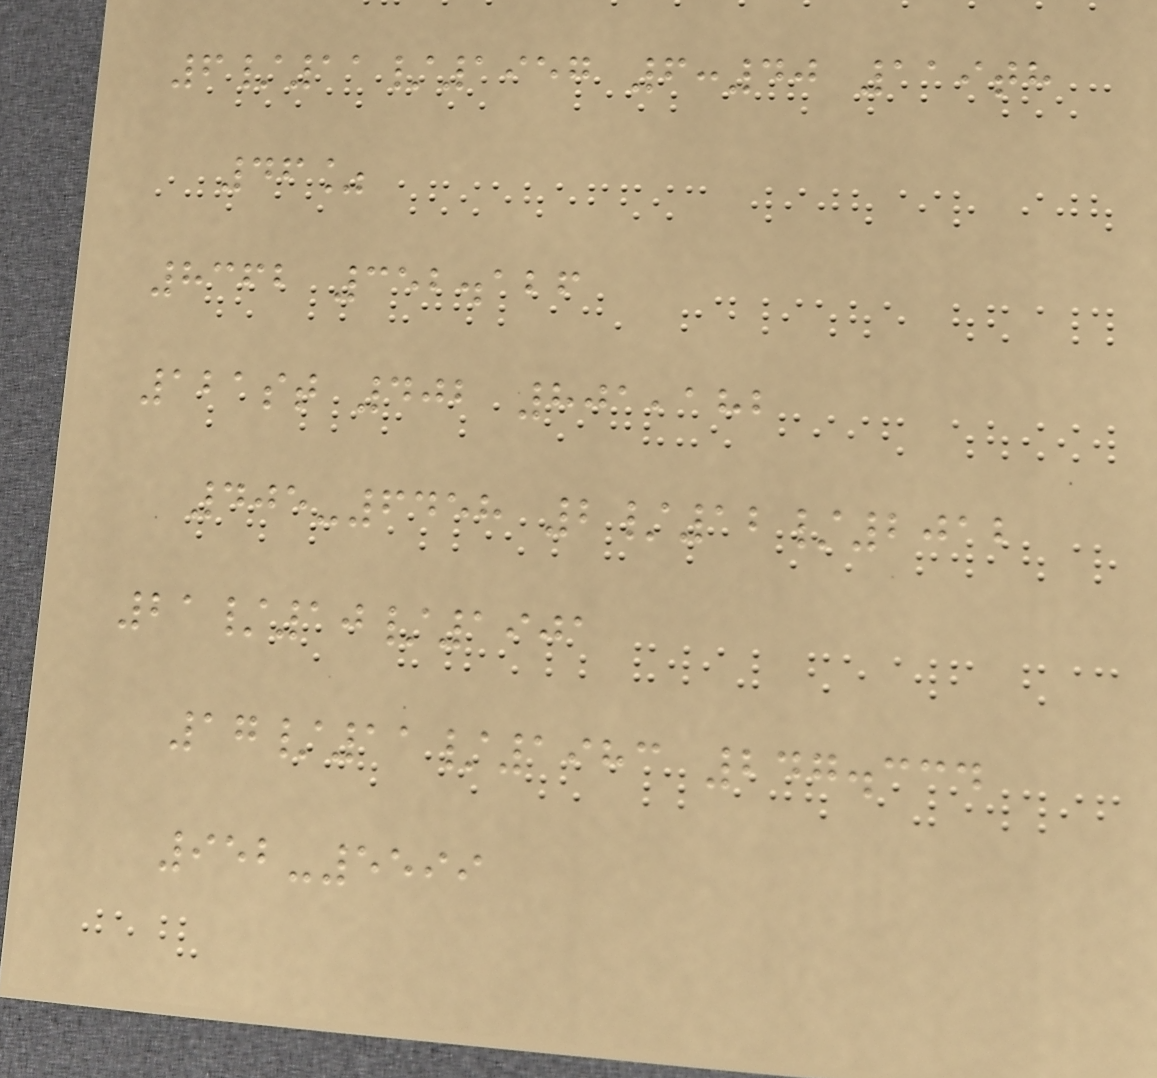6/11/1957 6:40 119th
46%
8362 352.126
121st 402 801,182
405-6458 2/12/2012
21/10/1901
17/11/1983 247.334
952-5599
